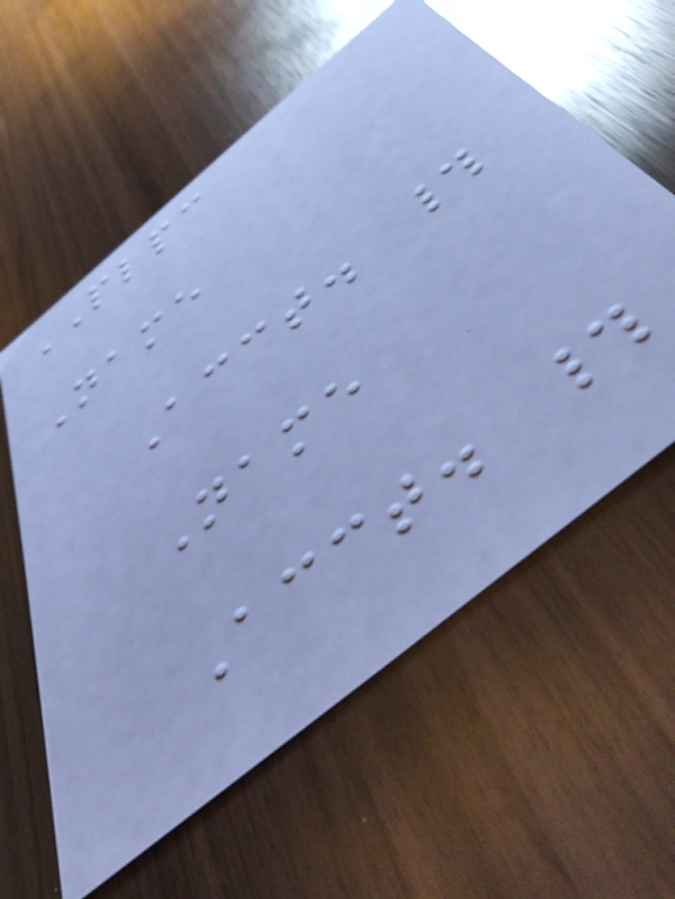PLPC
Name
Acct. #
Name
Acct. #
